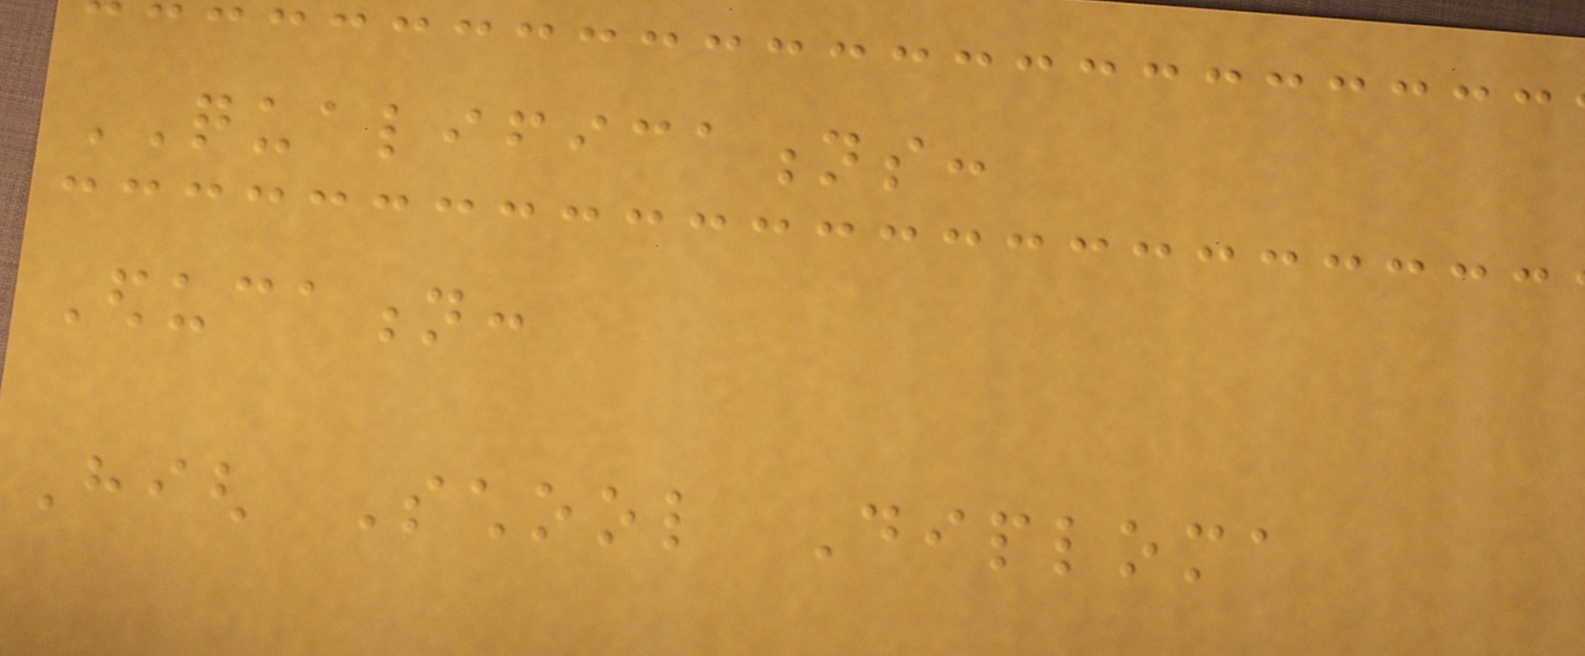QUALIFICATIONS:
Education:
High School Diploma
